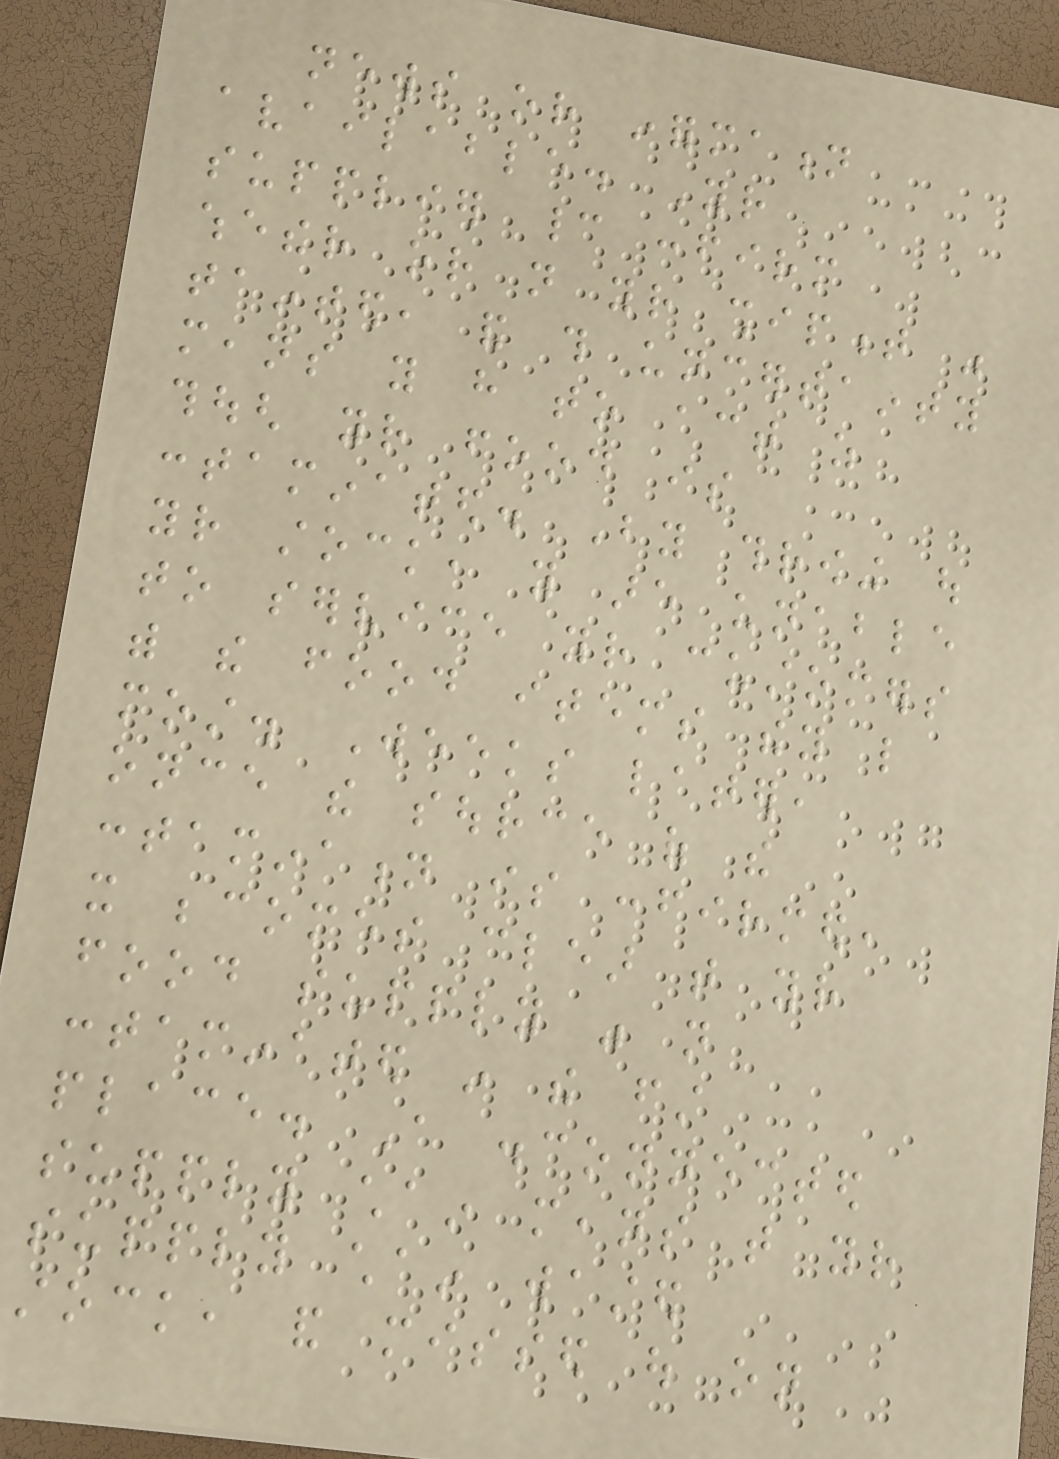news or information
available. Your
supplier cannot confirm
whether or not your shipment was
tainted, and this uncertainty
means you have to act as
though your food is
contaminated. By throwing out
your stock, you are unable
to service your customers
with the food items they like
most. Weeks later,
once the source of the
contamination is confirmed,
it becomes clear that your
food supply was not
contaminated in the first
place. A disconnected
supply chain means that your
supply chain wasted
stock, and missed out on
